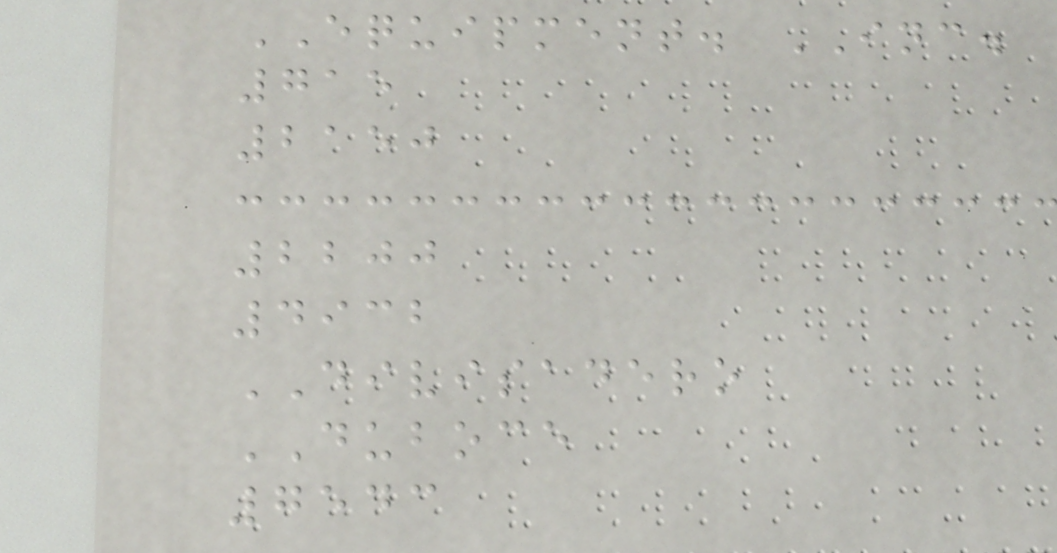EQUIPMENT. INC.
715
2150
2200
4932
DIVISADERO
DUBOCE
7543
